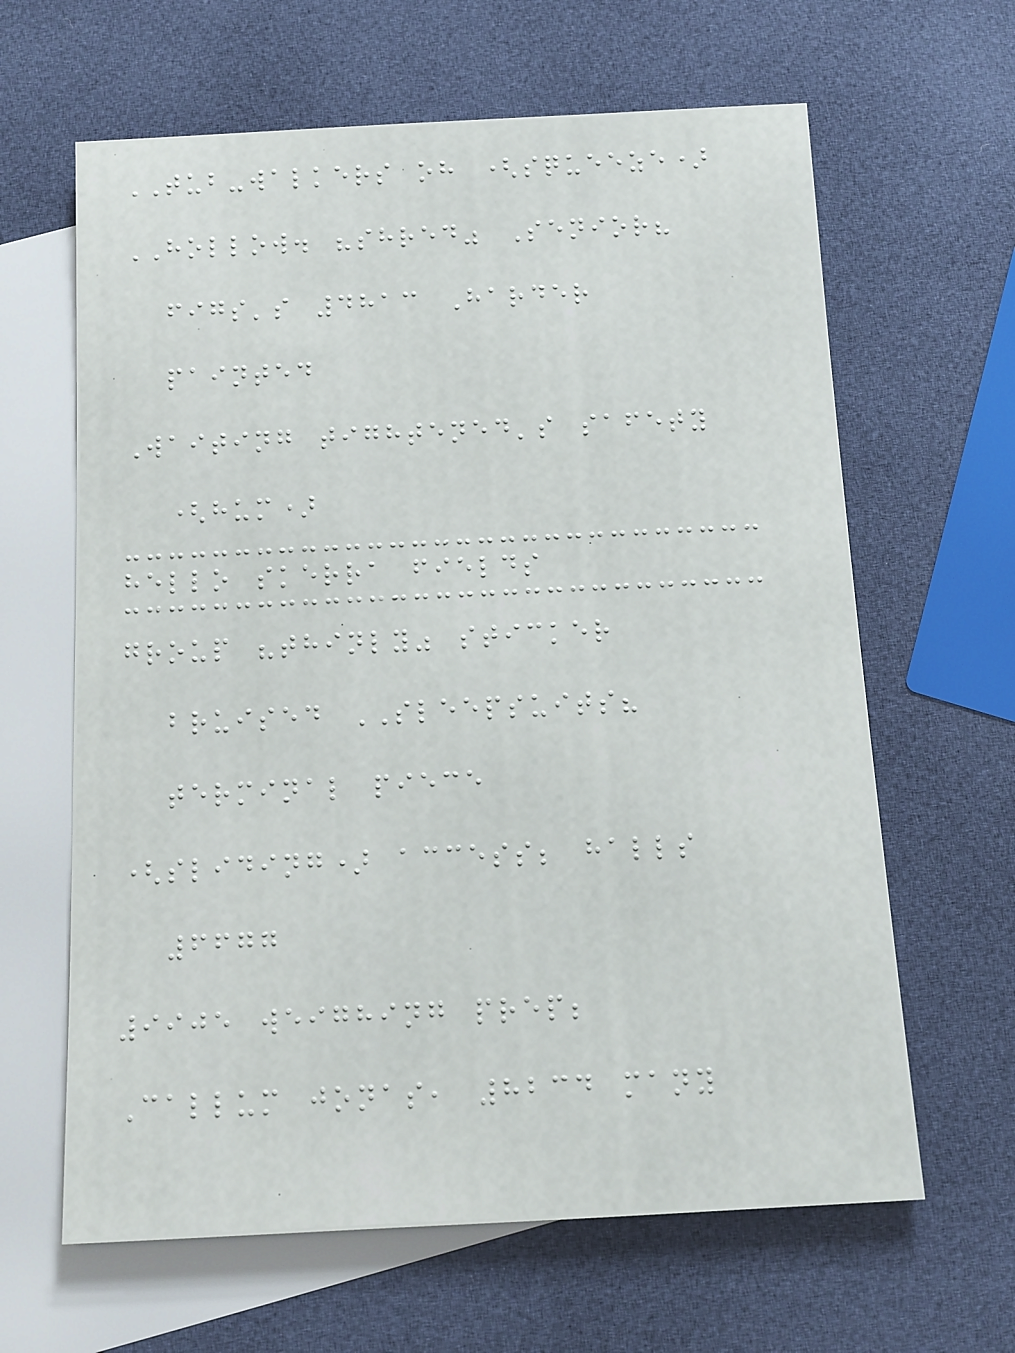TUB-walkers oh (squeeze)
HOLLOW. "shred" Senior?
figs's 4813 Harder
painted
Waiting tightened's safety
(hum)
hello skerra fields
group "thinly" sticker
bruised SLEEPSUITS?
terminal piece
(sliding) access; halls
6677
9905 weighing prep;
Callum jonas, 8234 many
